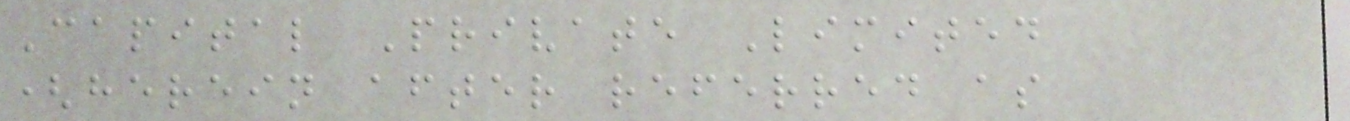Capital Private Limited
(herein after referred as
